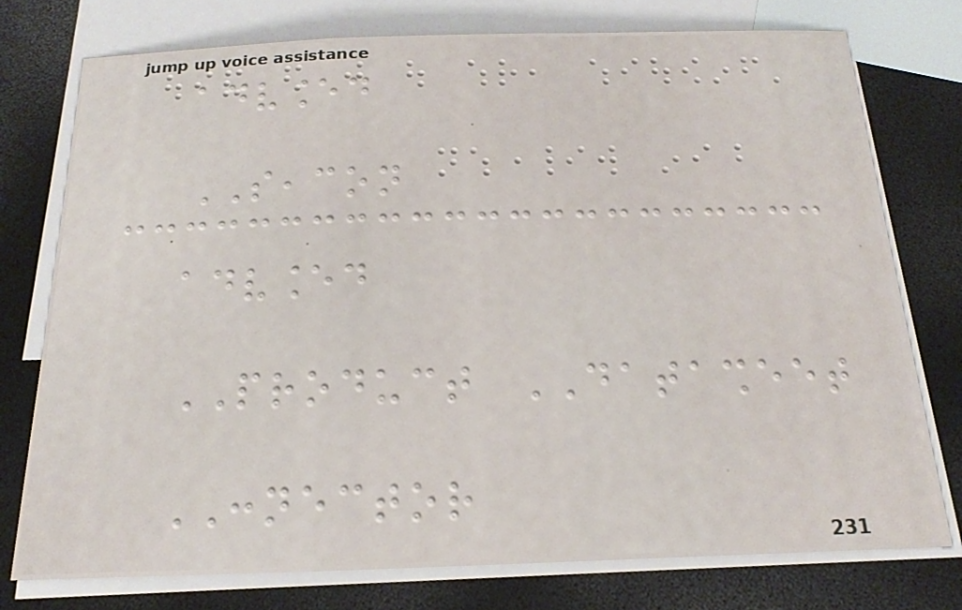advanced
SEACON
advanced
PRODUCT DATASHEET
CONNECTOR
